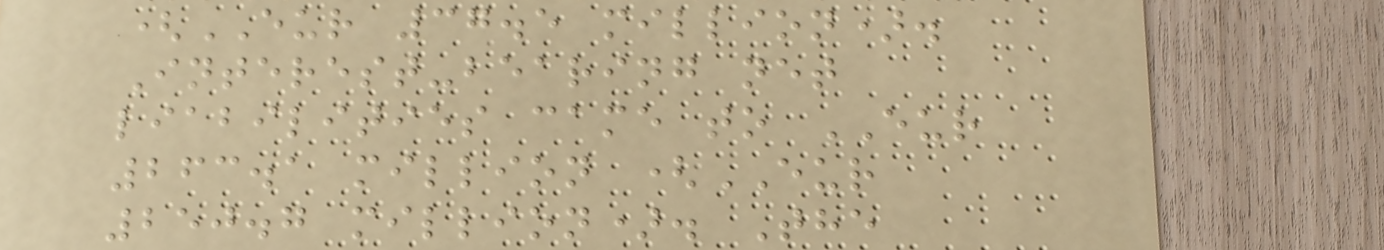(EUR 37.5 million).
Interest-bearing net
liabilities came to EUR
263.1 million (EUR
250.7 million). The
